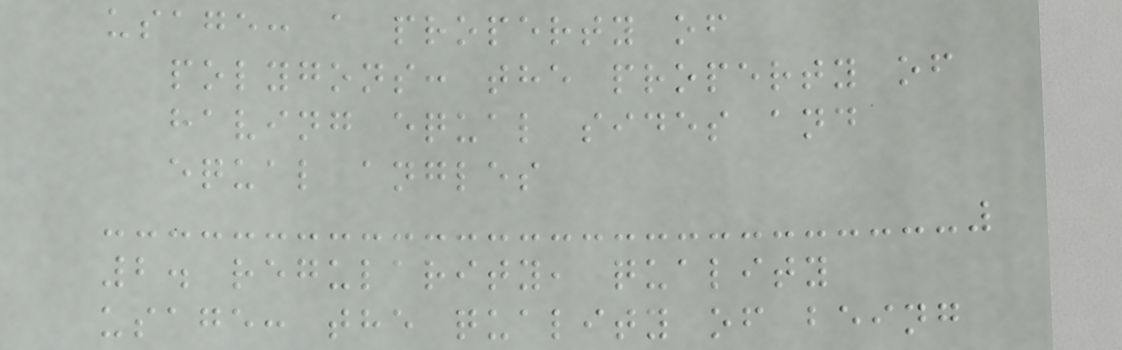usage: a property of
polygons: the property of
having equal sides and
equal angles
2. regularity, quality
usage: the quality of being
